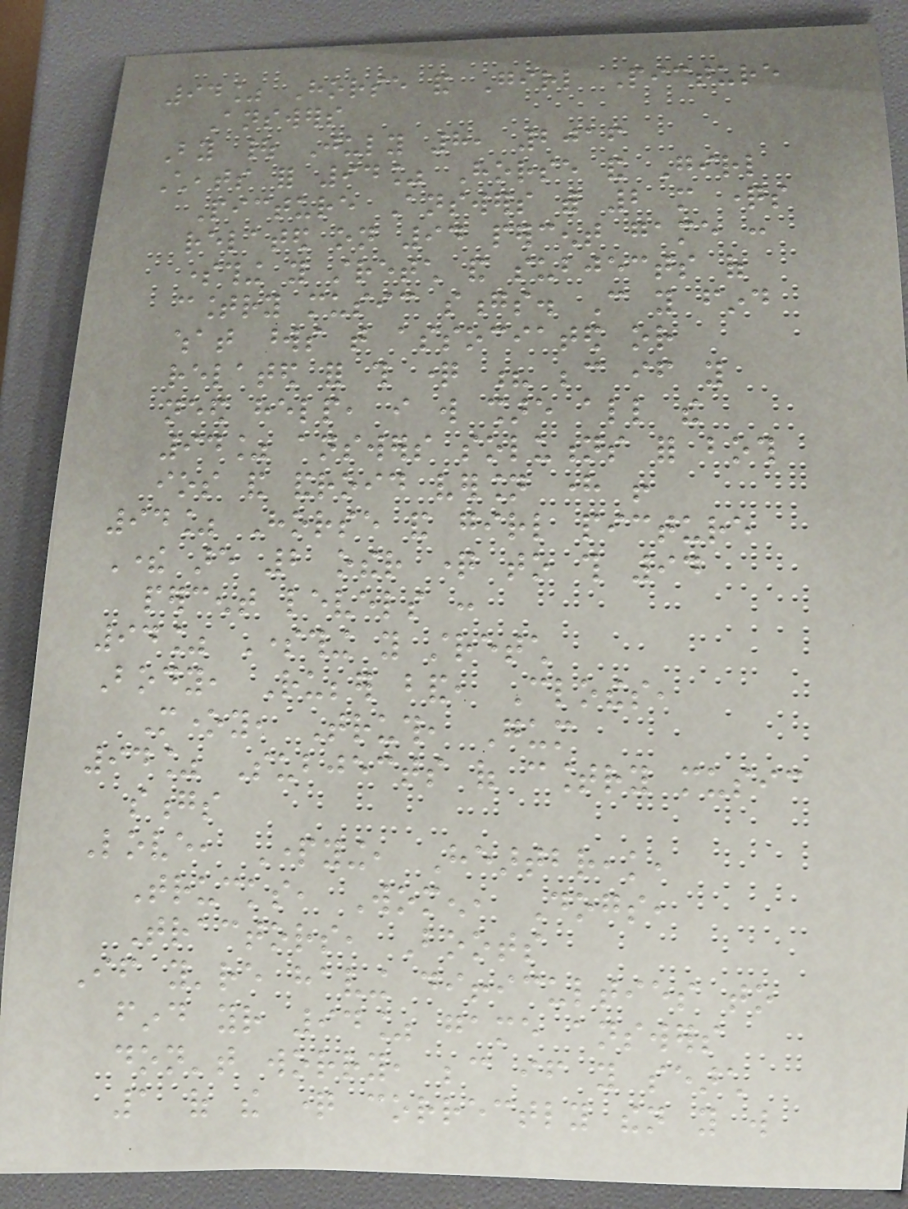94% Horse and Girl Picture
Answers
By | July 8, 2016
Cheats for 94% Horse and Girl
Picture Answers with 2 more questions
related on 94 percent game :
something you stretch and subjects of
country music songs. Can you find
what words that associated or
related for this question ? because if you
need help, i will share all the
94% answers solutions for both
ios and android version here !
94% Horse and girl picture
There are 2 other question to this 94
percent levels :
94% Something you stretch
Body, Rubber band, Clothes,
Money, Truth, Gum
94% Subjects of country music
songs
Love, Partying, Heartbreak,
Trucks, Women, Dogs,
Tractors, Boots
If you're having difficulties to
find your 94% game answers
don't worry, because if you search
1 of the question correctly then you will
